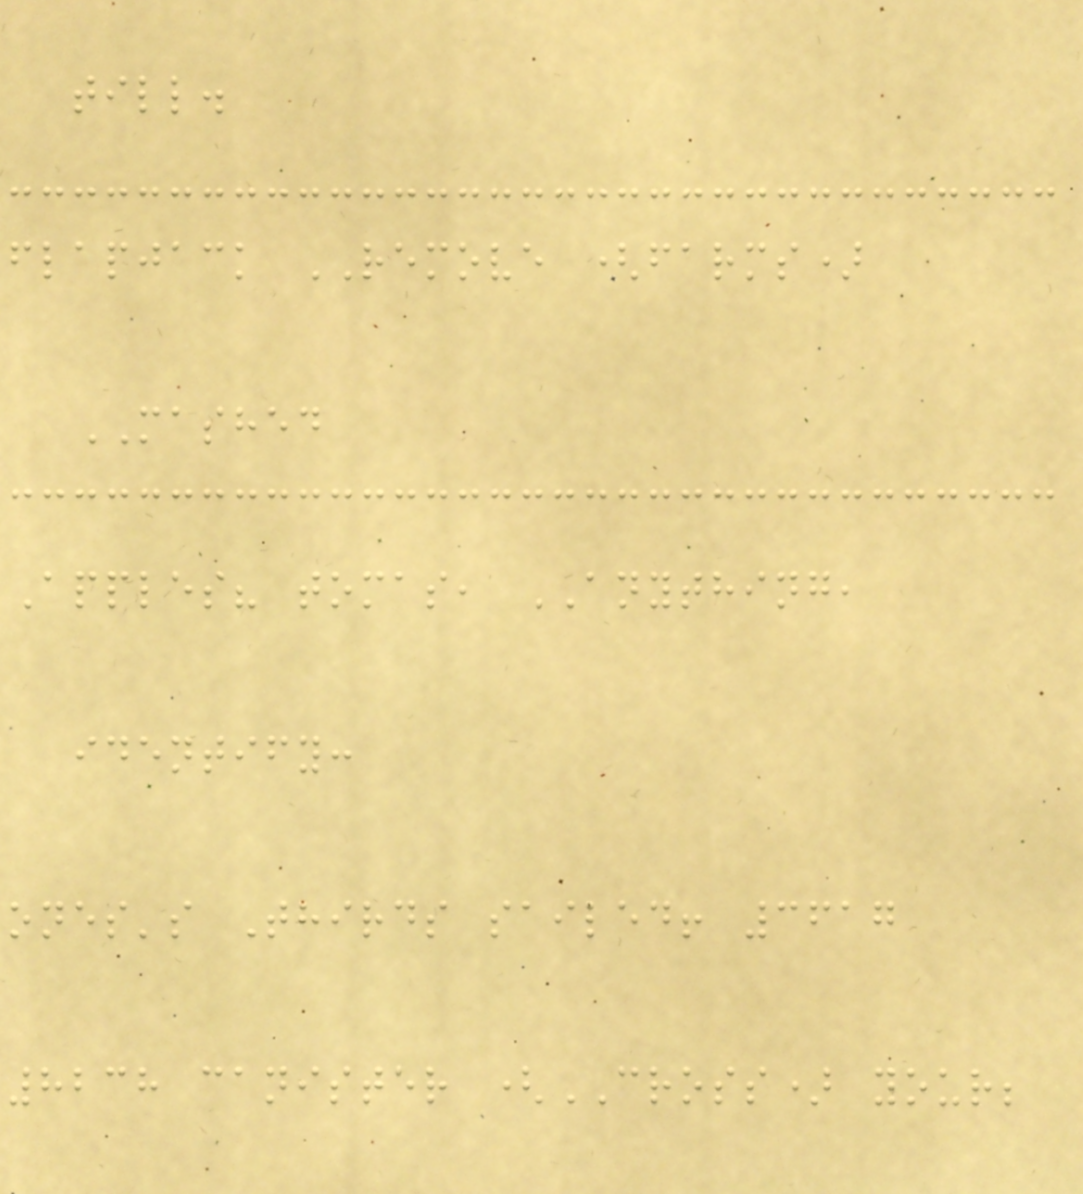till.
flapjack REMOVE (farms)
MASHED
Apples? tomas, ANYTHING,
identify:
ones's Thirds sailed! 3617
8238 canister (CROSS) your;
